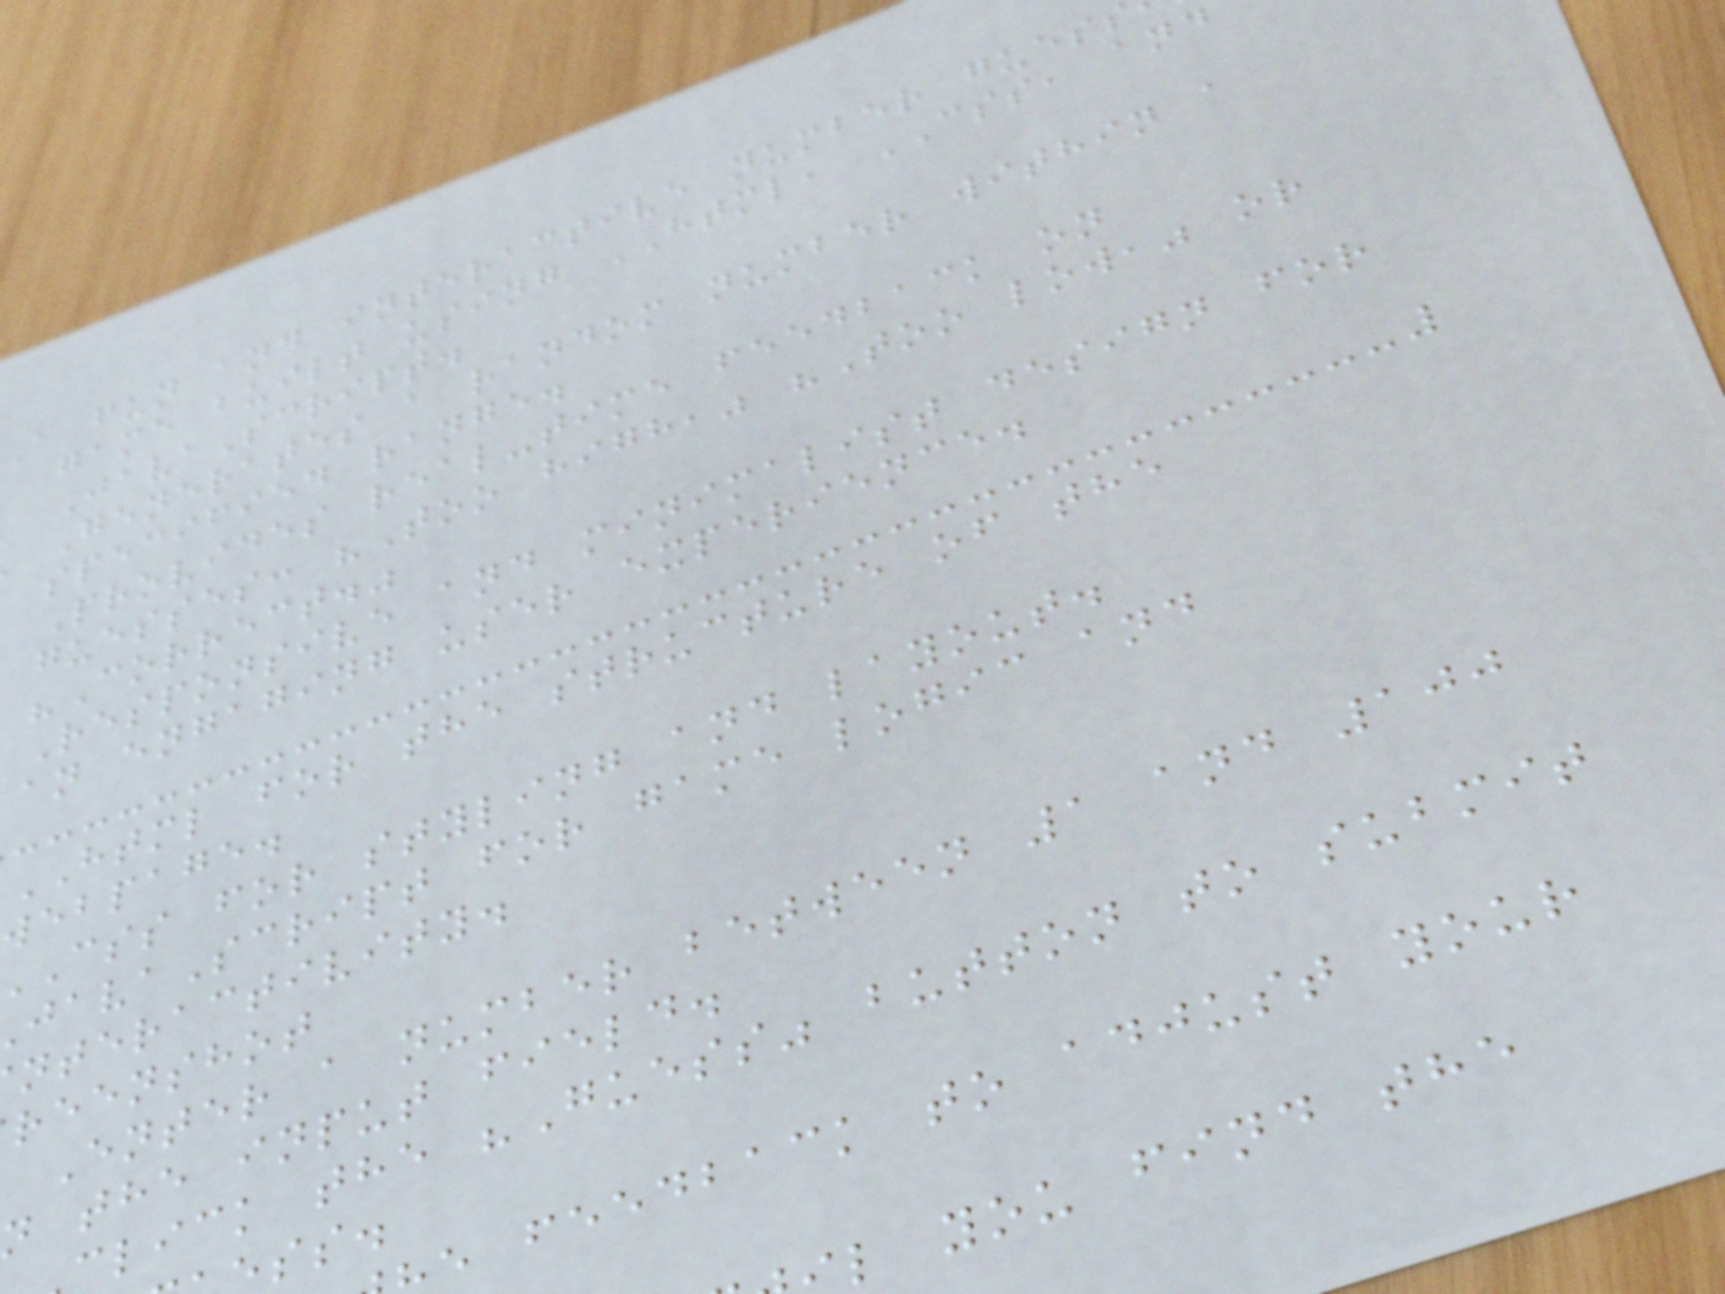a fun and interactive number guess
game built using HTML, CSS, and
JavaScript.
Generates a random number within a
specified range.
Provides real-time feedback on
guesses: "Too high," "Too low," or
"Correct."
Responsive and minimalist design for
an engaging user experience.
HTML for the structure of the
webpage.
css for styling and layout.
avaScript for game logic and
nteractivity.
reenshot
Enter a number between 1 and 100
n the input field.
click the "Guess" button to submit
e feedback to adjust your
l you find the
